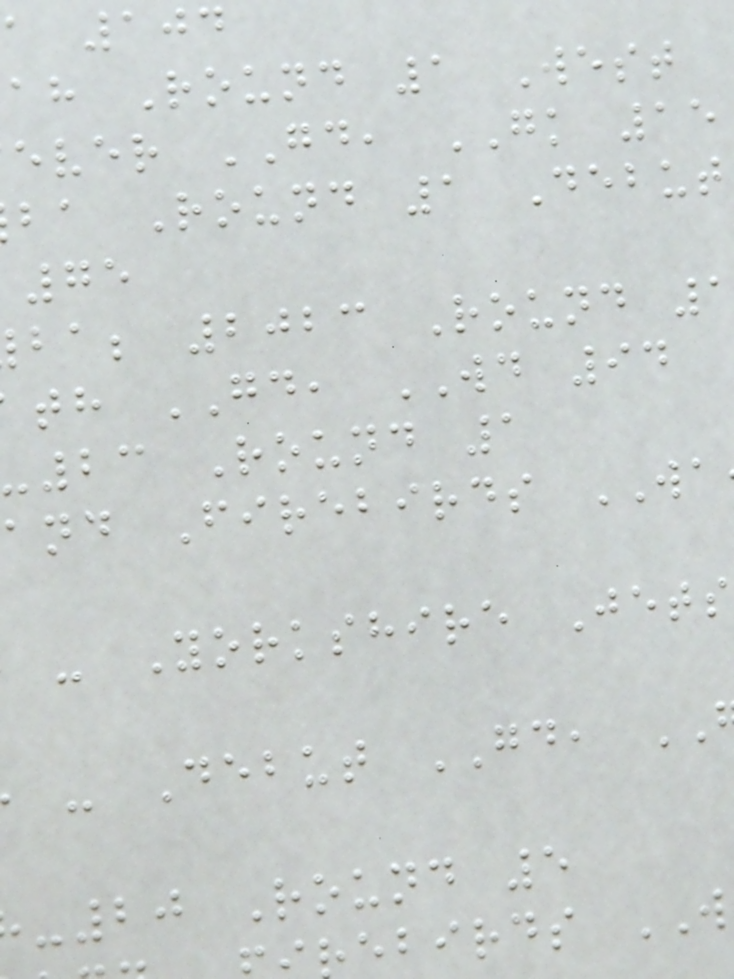a 104
ah Round 1 West
ever GD, GK 15
ba Round 1 Debut
ba; 2023 Round
th GD, WD 94
23 Round 1
and Firebirds WA
- Yorkshire Jets
- Debut GD,
-20 Round 5
